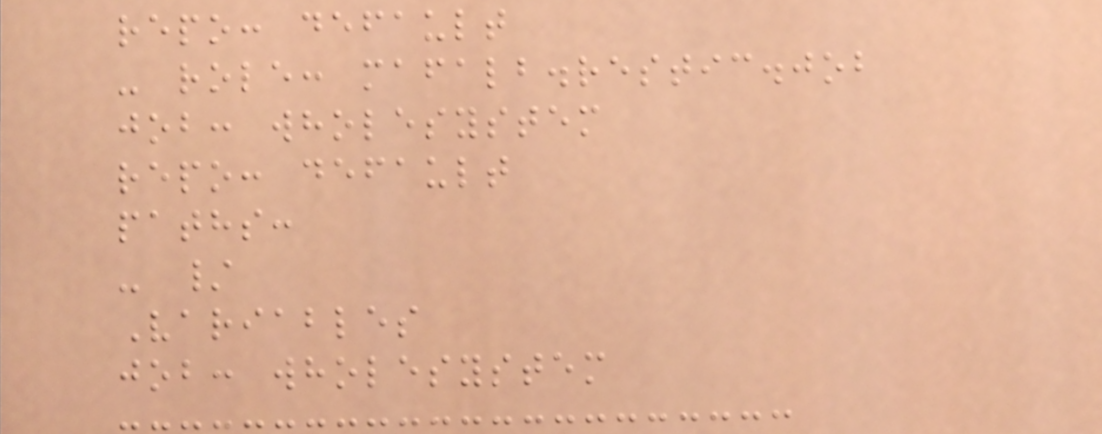repo: default
- role: mafalb.restic.job
job: wholesystem
repo: default
paths:
- /
Variables
job: wholesystem
